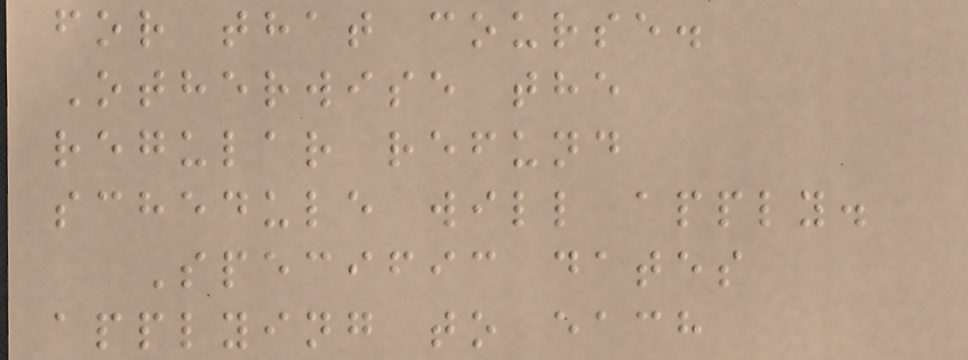for that course.
Otherwise the
regular refund
schedule will apply.
Specific dates
applying to each
